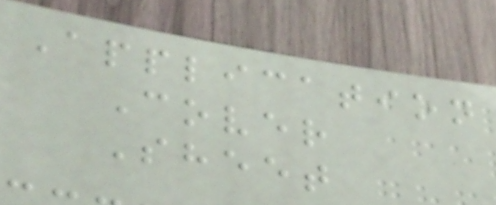Application
Cover
Sheet
